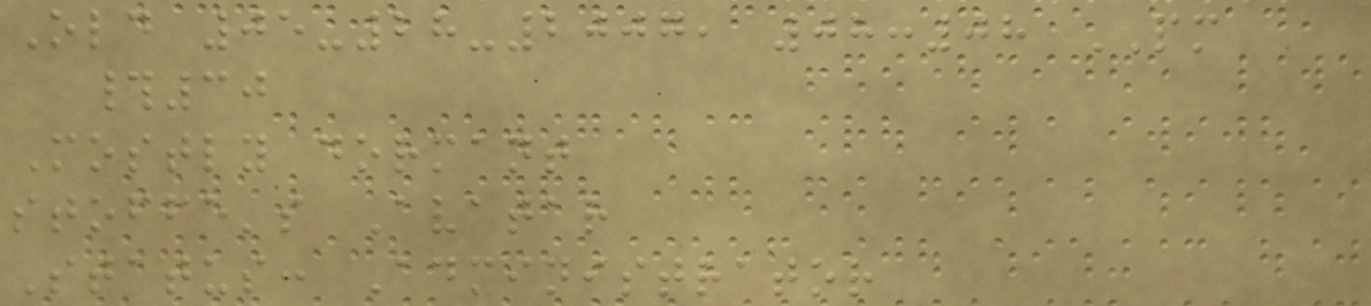Old 05-28-2007, 08:08 PM
#30
Mostly dormant
stoffe's Avatar
Status: Administrator
